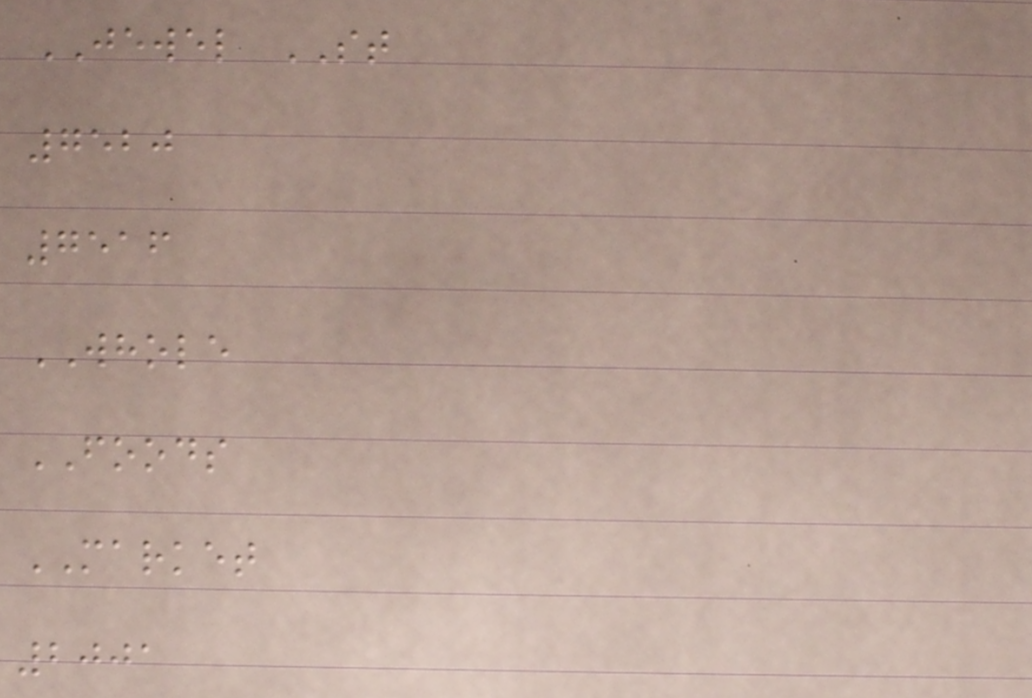JEWEL ST
7520
7516
WHOLE
FOODS
MARKET
2001
